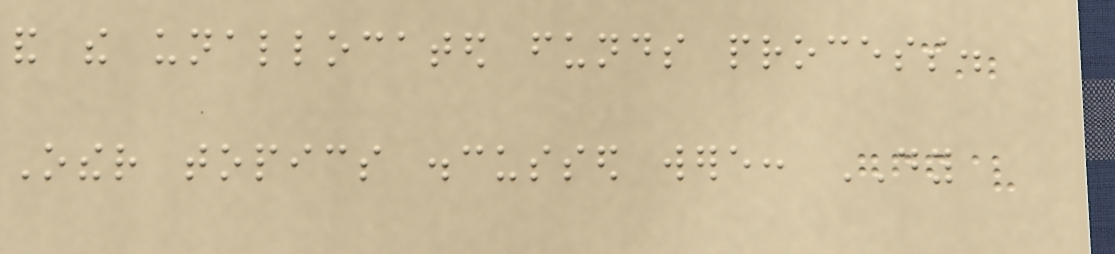and the unallocated funds process.
Other topics discussed were: DY
